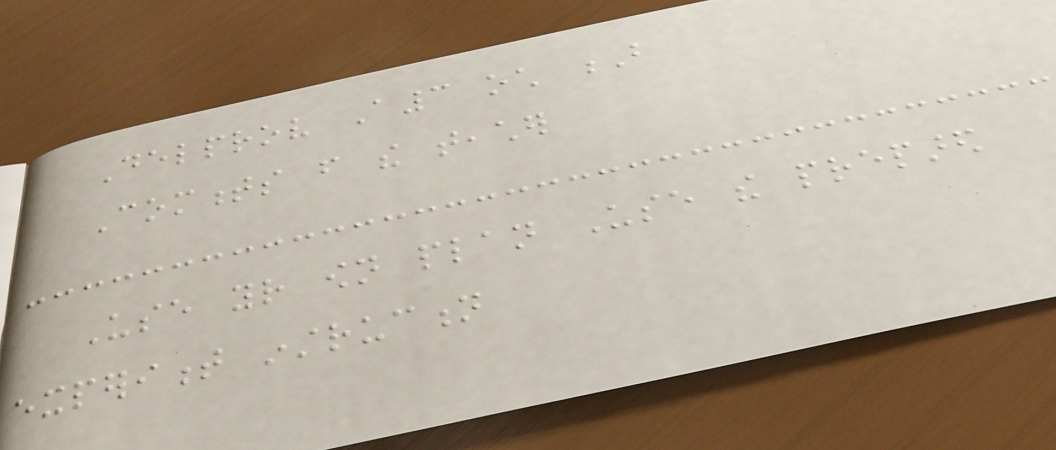Delprov A3 och B
Comments from the teacher
Use your own plan Use the prepared
experiment instruction
